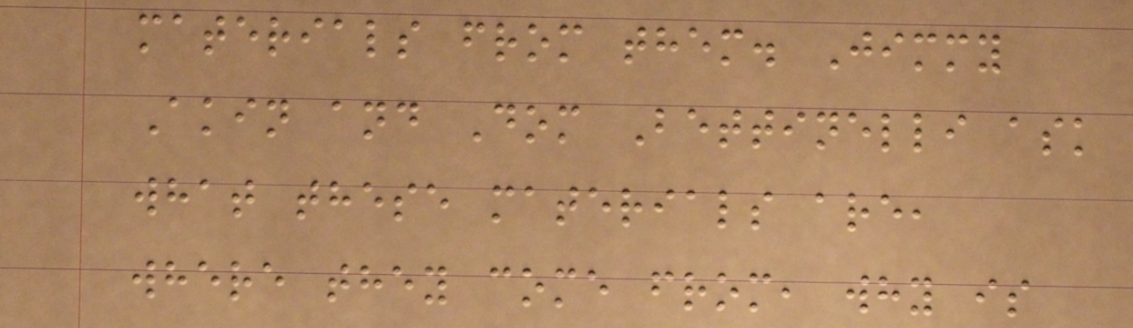materials from them. Jimmy
Akin and Dom Bettinelli ask
what these materials are,
where they come from, why is
